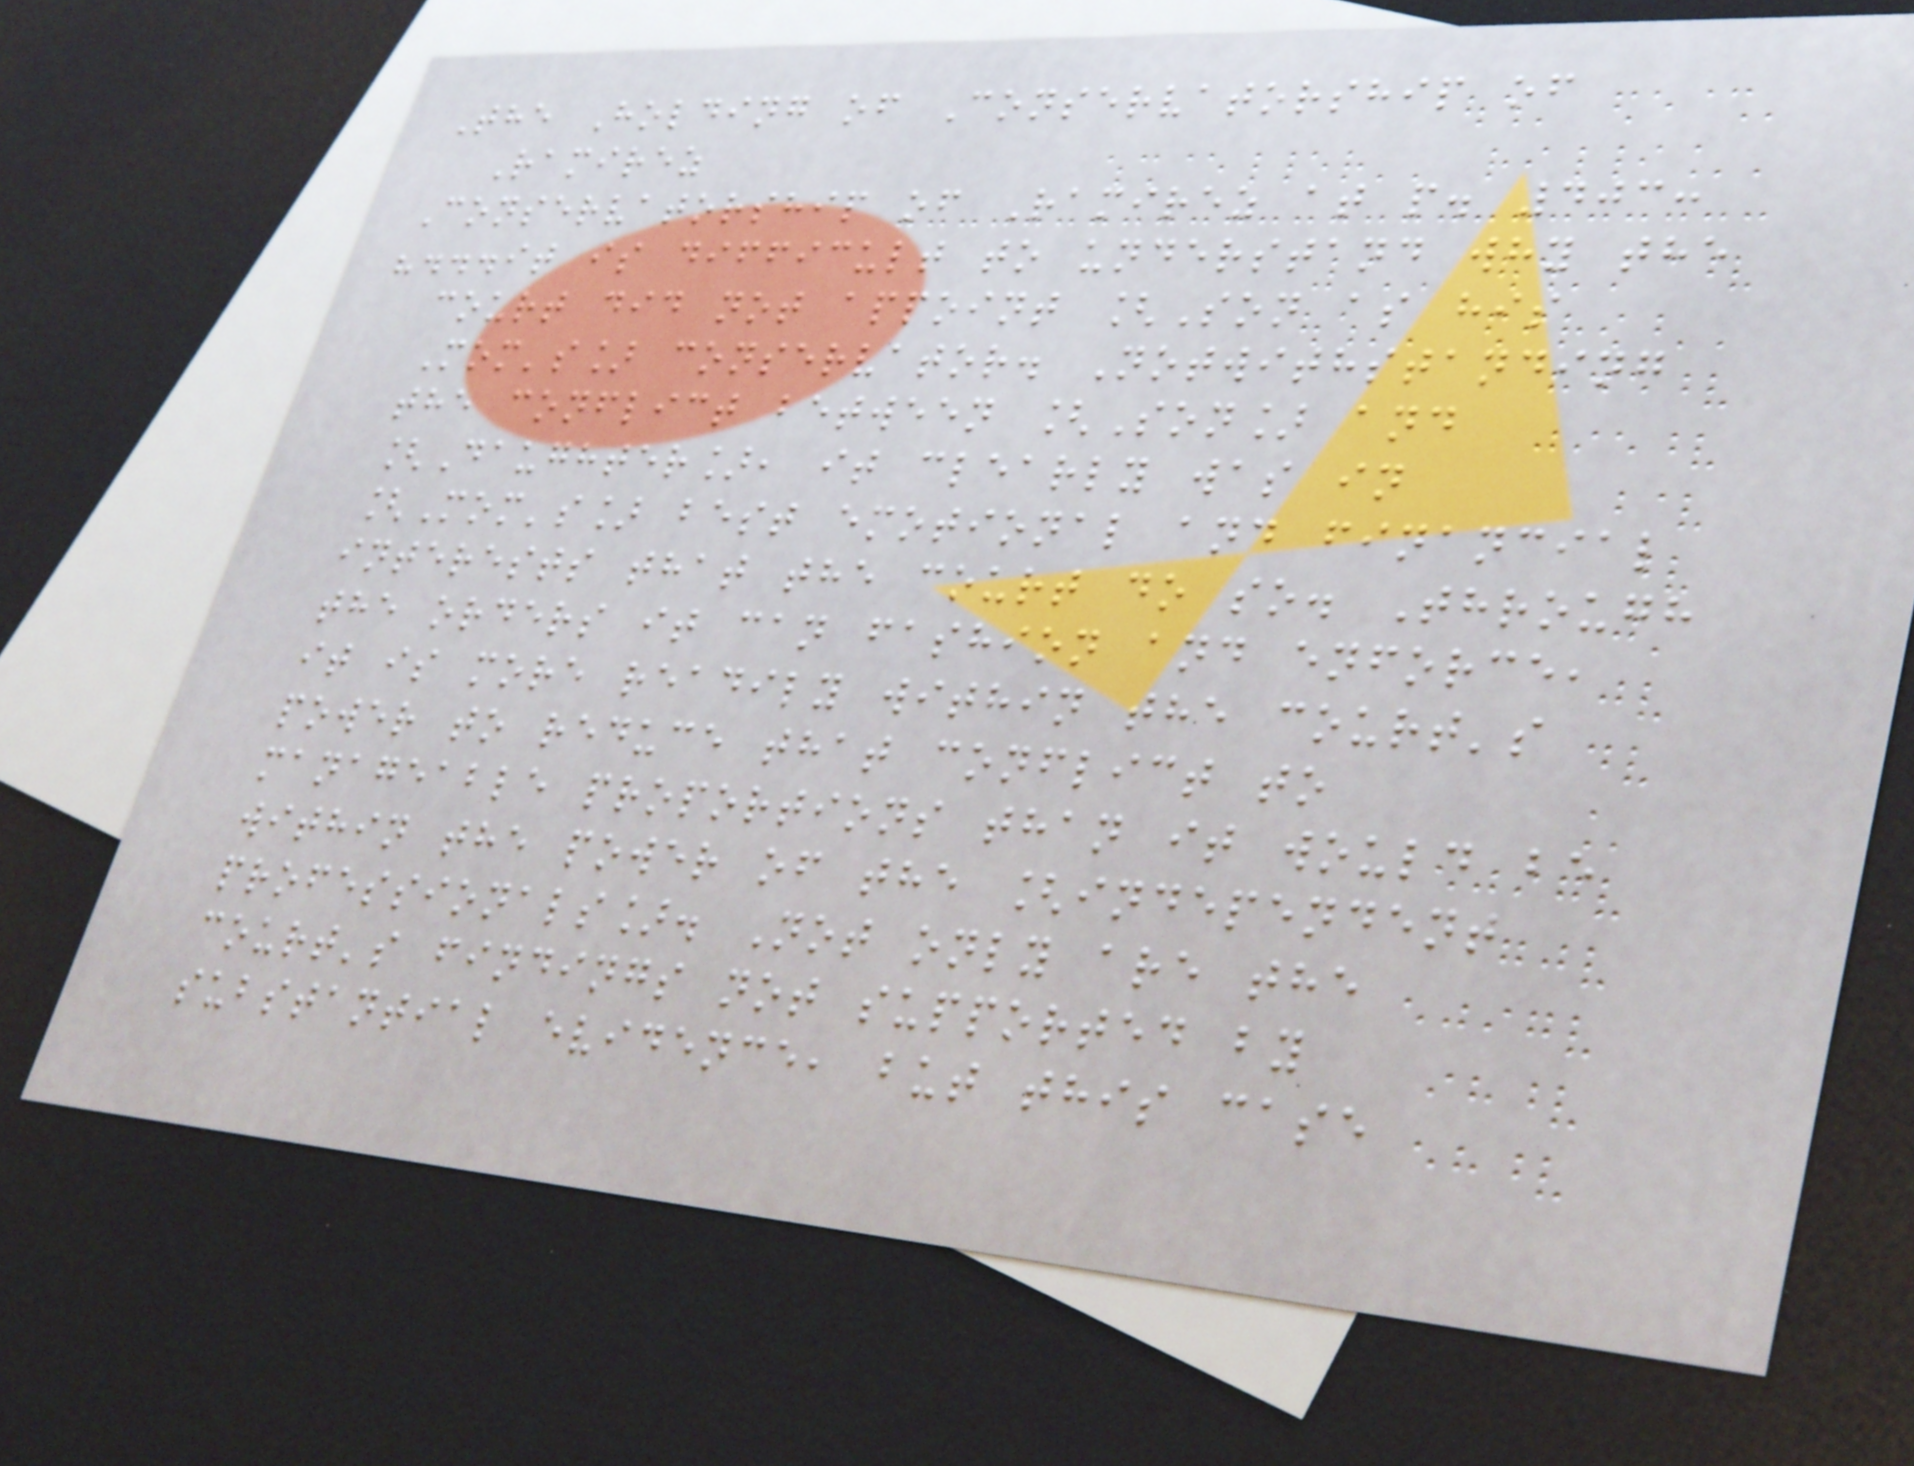The Holding of Conservatorship of
Ramirez
Conservatorship of Ramirez at p. 403:
"...it is difficult to understand why the
court did not appoint [Son as his
Mom's] conservator. Notwithstanding
the conflict between [Son] and
[Daughter], it clearly was in
[Mom's] best emotional and financial
interests that the court do so. Through
the orders it can fashion and enforce,
it is more readily within the court's
power to reduce that conflict to
manageable proportions than it would be
within the power of the [independent
professionals]. Not only are the
court's findings not supported by
substantial evidence, but this case
